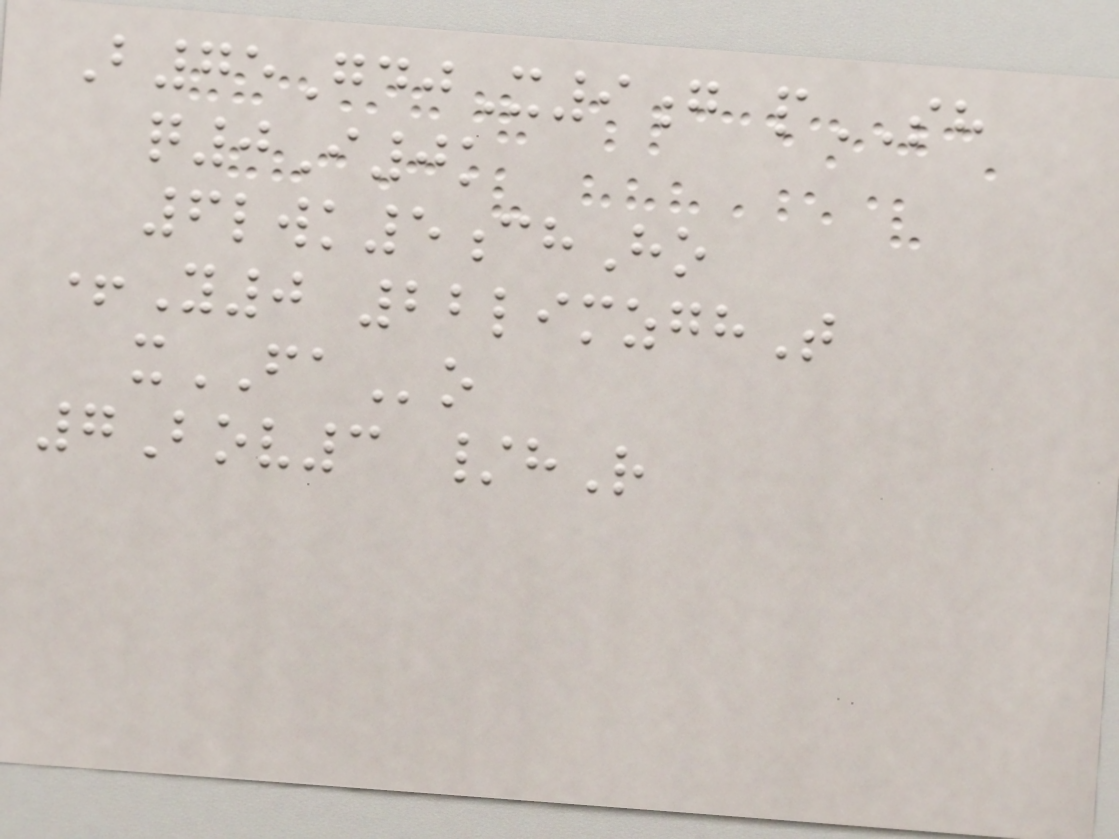B75GdjX9g pSH
q0I0k
6lwk5chHo
+Y0 22limzghT
xFAo
7Bov3 /hR
